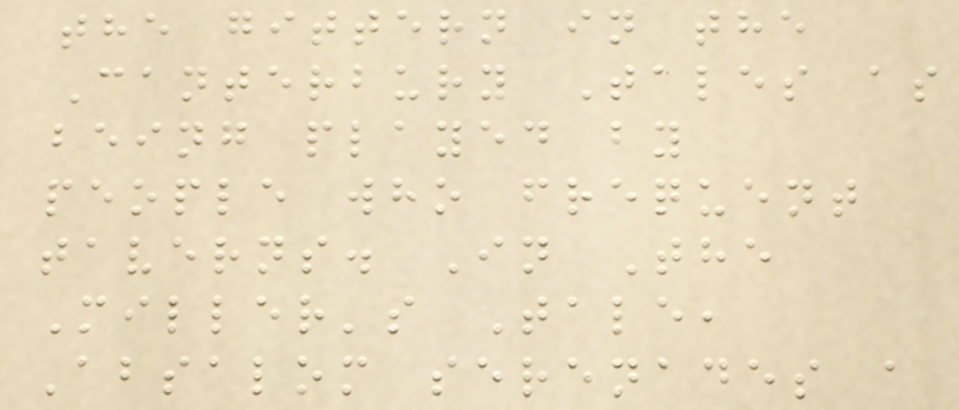the gittern in the
Canterbury Tales as
being played by
people who frequent
taverns. In The
Miller's Tale,
Absalom serenades a
